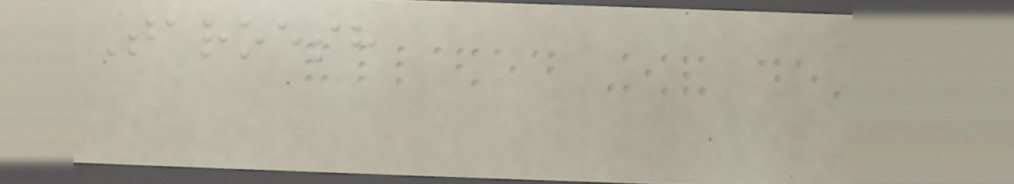Taroesh
